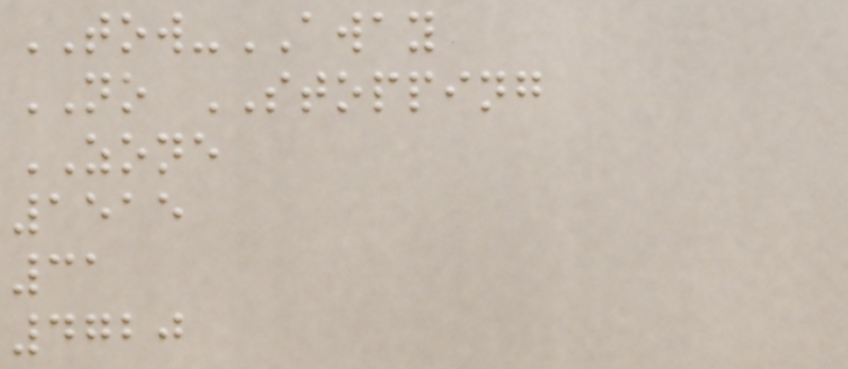TOW-AWAY
NO STOPPING
ZONE
1515
31
4720
